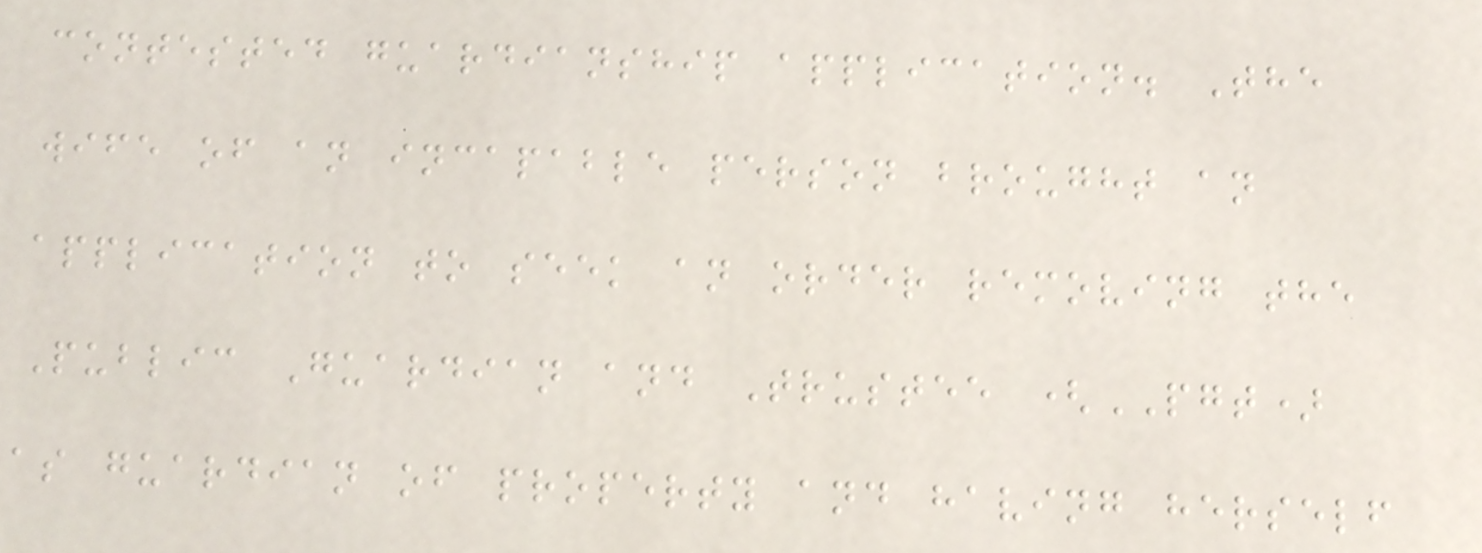contested guardianship application. The
wife of an incapable person brought an
application to seek an order removing the
Public Guardian and Trustee (PGT)
as guardian of property and having herself
